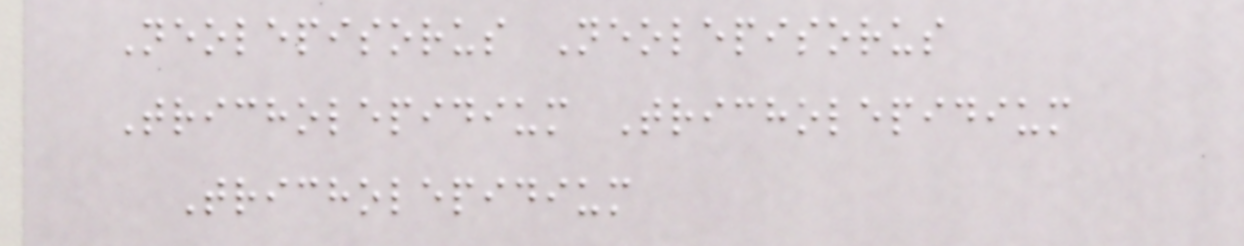Neolepisorus Neolepisorus
Tricholepidium Tricholepidium
Tricholepidium
